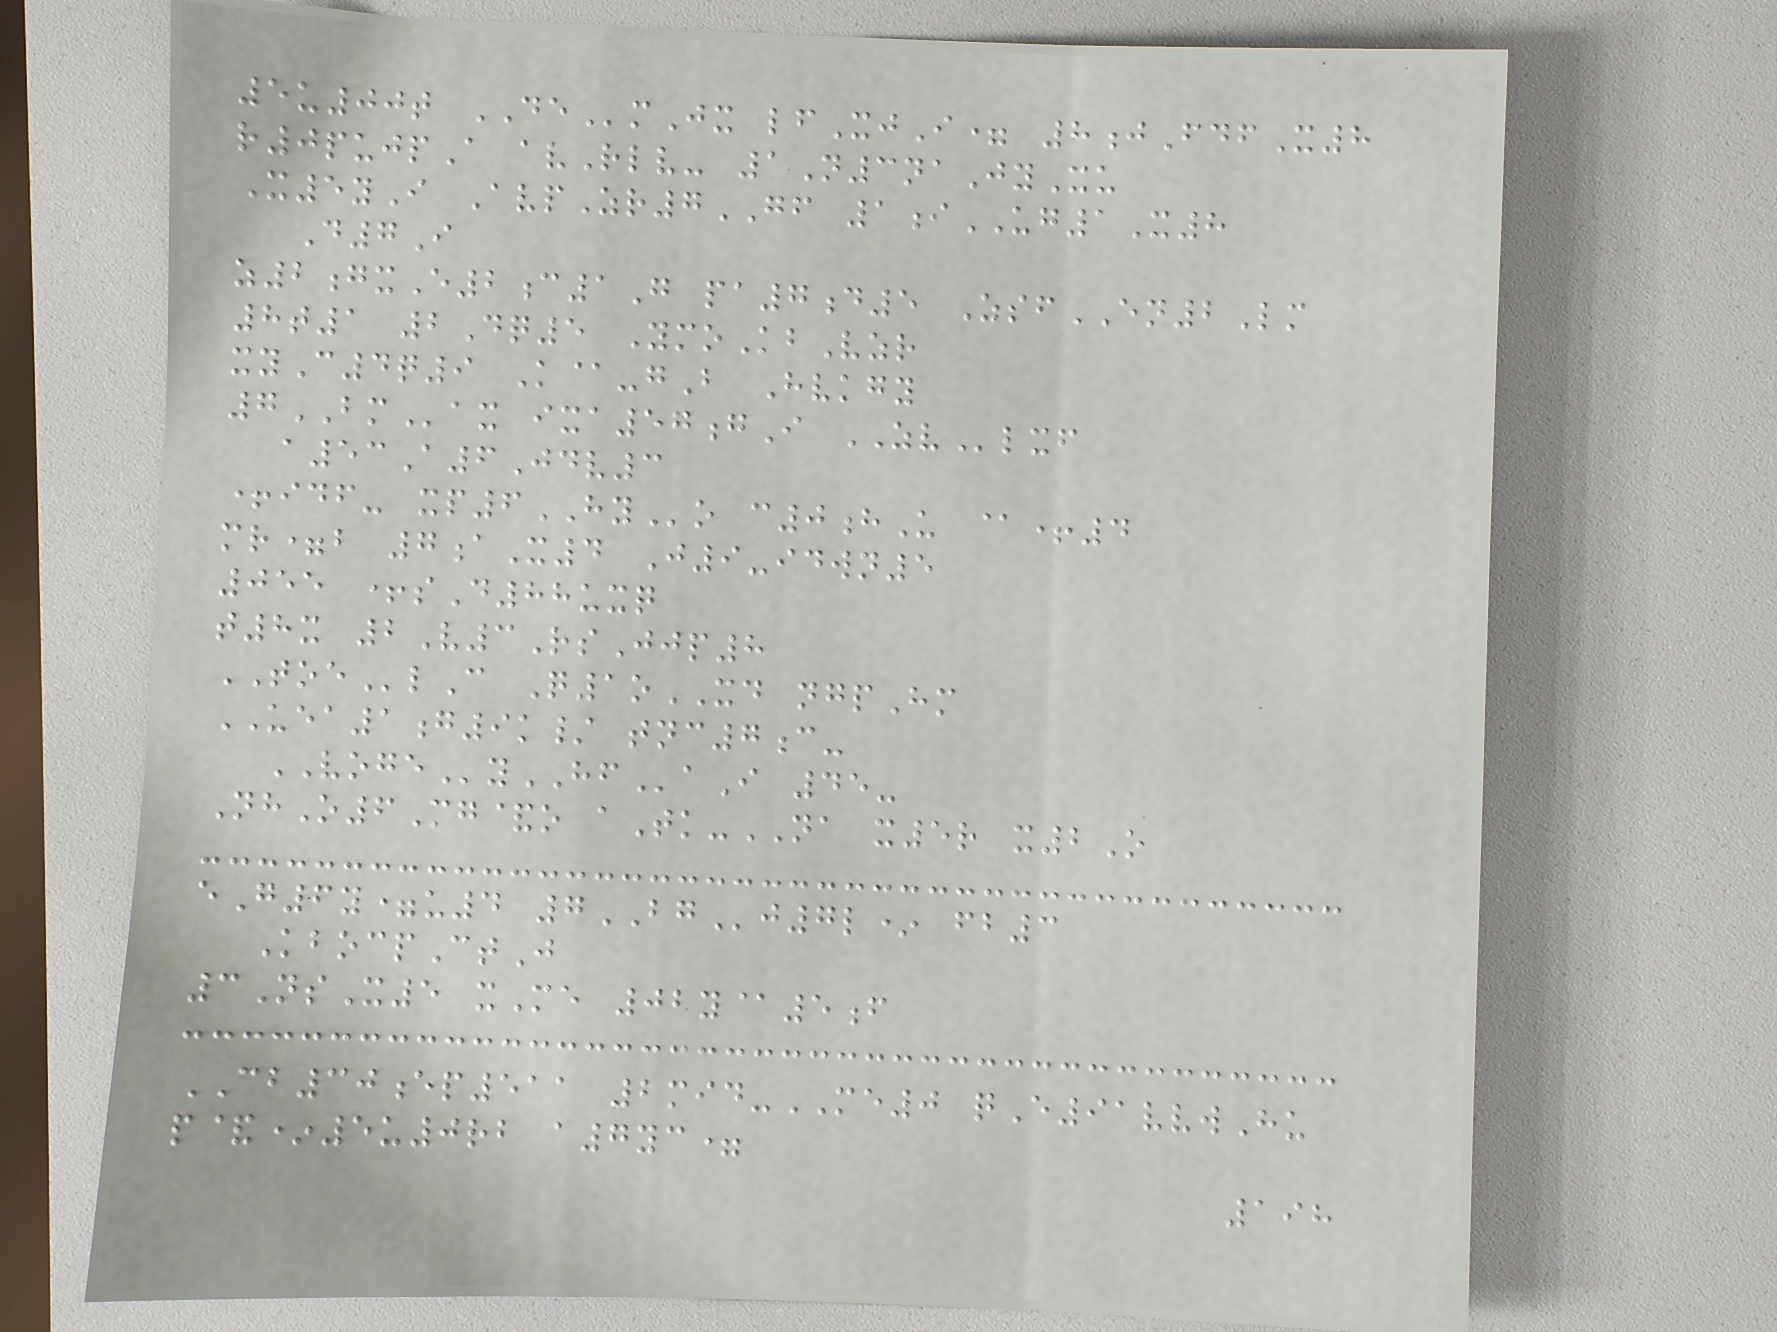5u00t DEmJx lfXjI= 8jFdfX8
r0pujpA avRlv- 1N3naJyXu
X5yI AvpZr7GF 1iUG1X8
D7I
z2gxE2c1G pa7d5 ZsfEN2Lm
8t1 2Dq5 YmoKbVzr
xyC4q9 K@-gB Hvkgy
7BMax ixa57gI ZVlxf
a53A6Jdv3
+idf- xp6HYo c0hU @+4
mr=b 7aX4 J9-idwn5
055 +sD88uxq
t8x 2V3RsJjp8
TOElC Q1oXD ngpHm
UEA1g9k/ tnc7c-
VOGEyHFaI 45-
NhO6Mg&o aTk-NA x5r x2O
eG6y=u4 7BGj7l* fb3
KbocpCtJ
3NsX5 xMe 02y@5f
CB30ep511 2mid-ME0 qE91vvwHu
p&*5u0rb a7yc=
198
